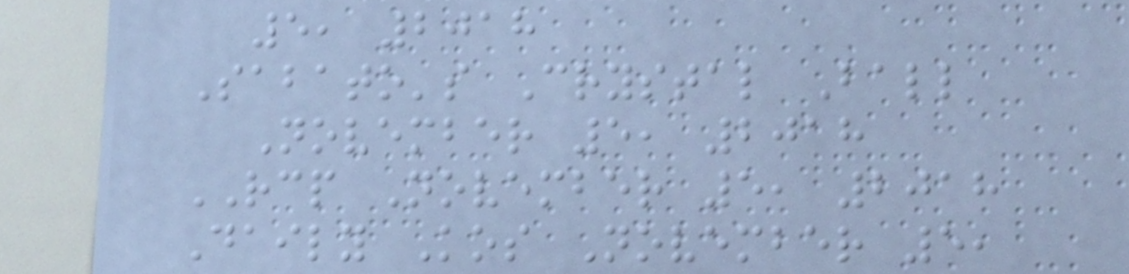5, 2018
Sabato's Crystal Ball
November 5, 2018
RCP November 5, 2018
Daily Kos November 5,
